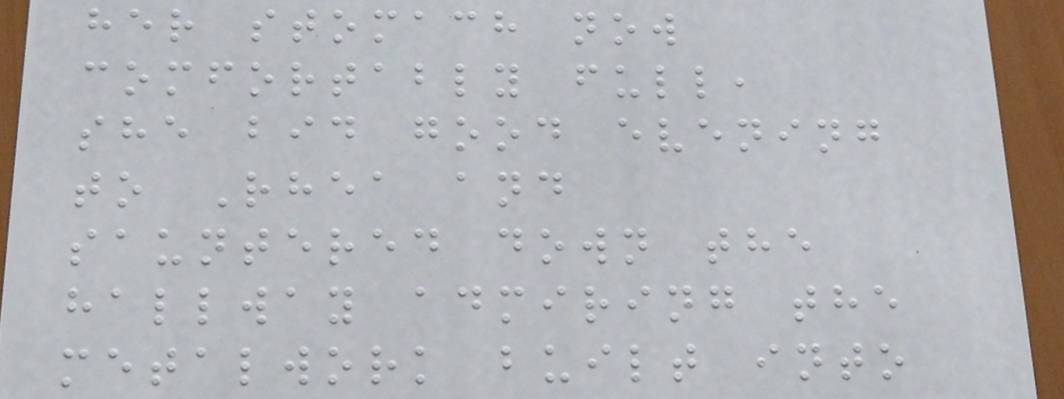her stomach now
comfortably full,
she bid good evening
to Rhea and
sauntered down the
hallway admiring the
metalwork built into
